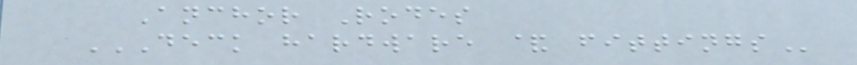Anchor Rodes
DECK HARDWARE & FITTINGS
